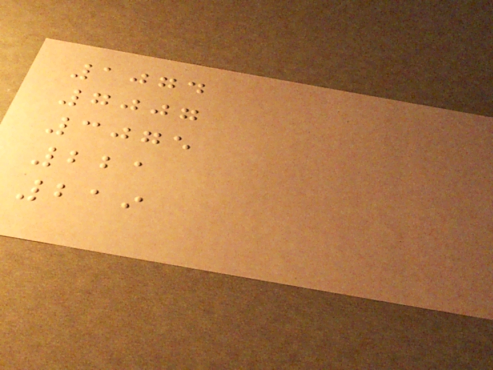1074
7007
3075
221
219
